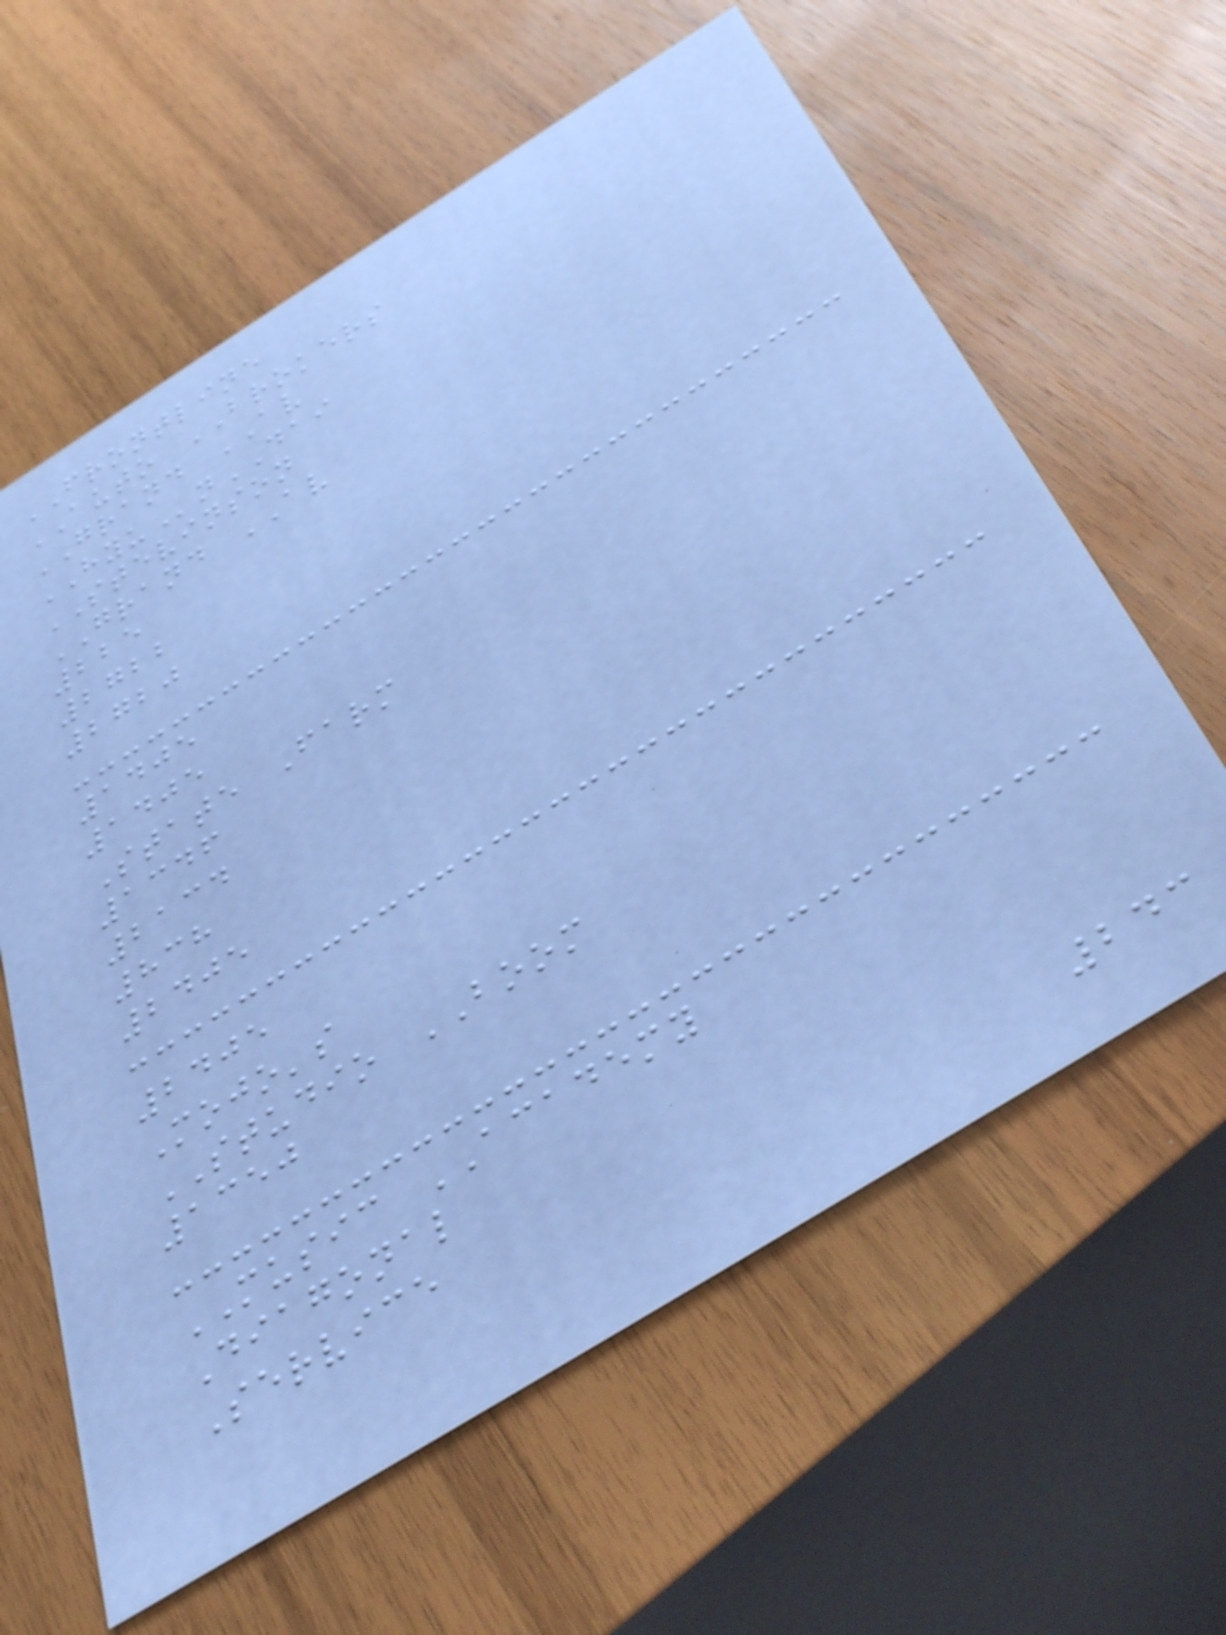FRONTLINE
AUTO BROKERS
GRAND AV
HYUnDAI
STEVINSON
GRAND AV
225
2722
2720
1405
1405
State Farm
1346
2134
838
2405
2405
Mojo's
STUDIO BOOM
1350
MUSIC ACADEMY
Diagonal
Service
243
